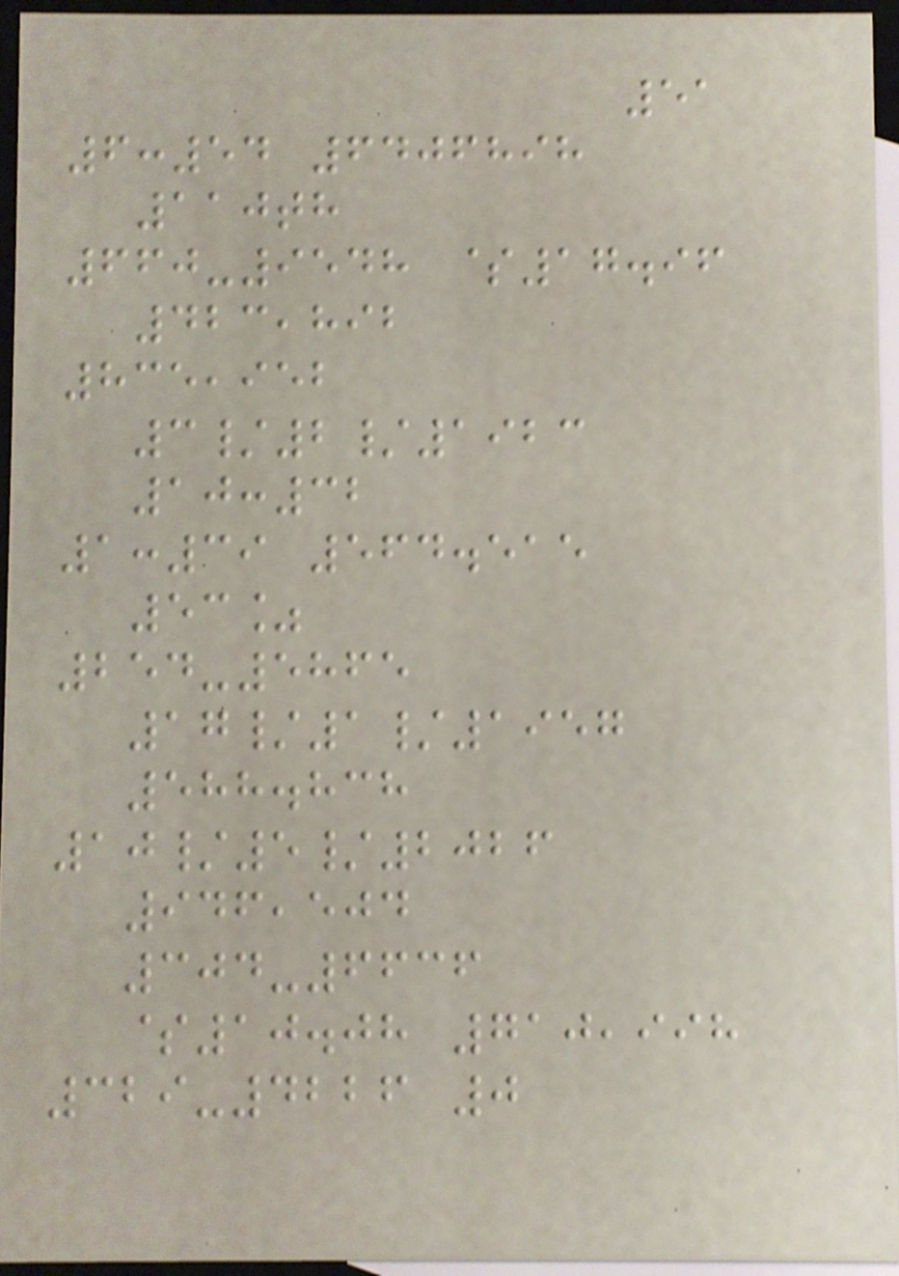51
6:54 6406898
110th
660-9548 $17.96
423,892
835,952
3/2/1923
10:32
1:39 564.515
53%
254-5865
17/1/1957
588.838
10/5/2026
946,504
304-6636
$10.08 710,998
329-4226 0
